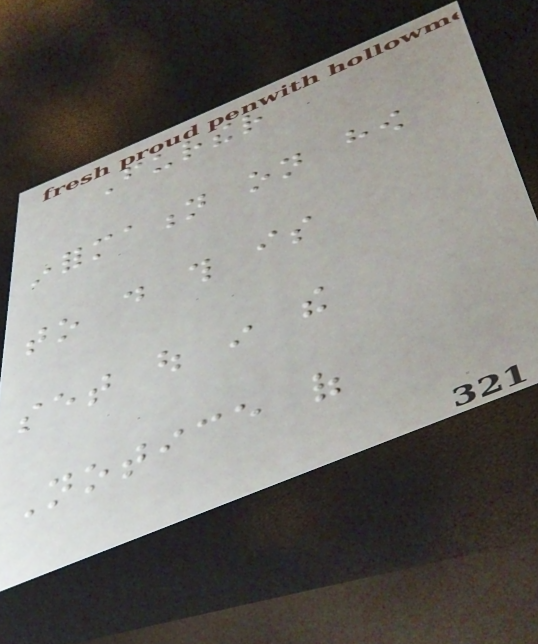Further
information on how
to do this is
set out in the
Notice of
